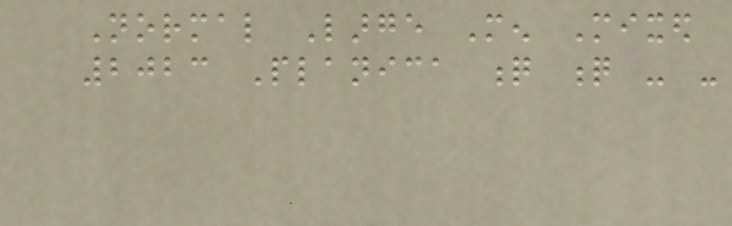Normal Large Men Mixed
2023 Planica q q - -
